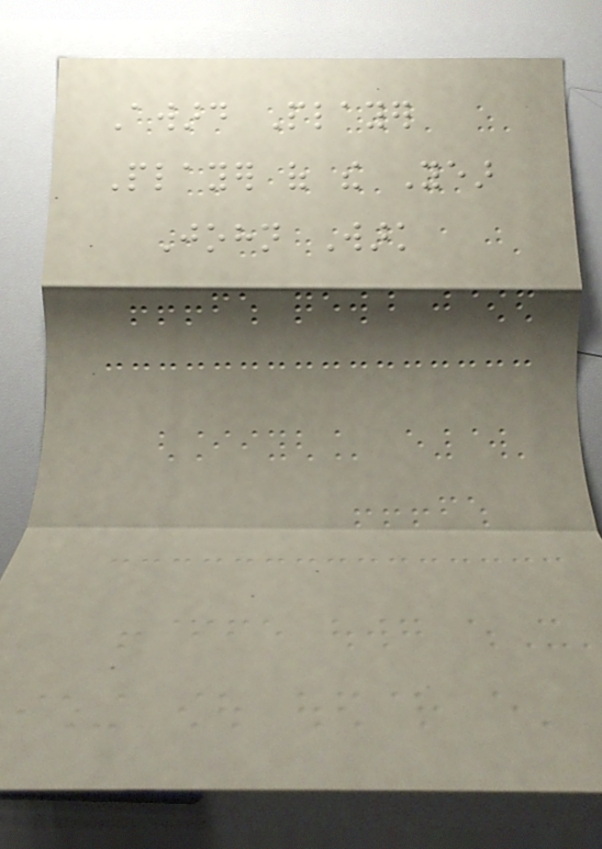Award Player
Player of the Year
John Wark
